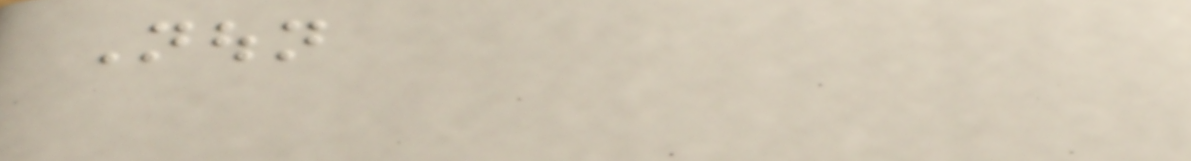Noun
